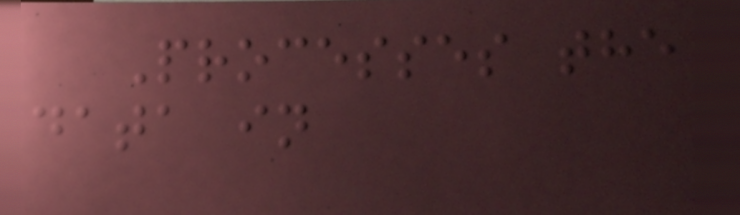Processes the
data in
